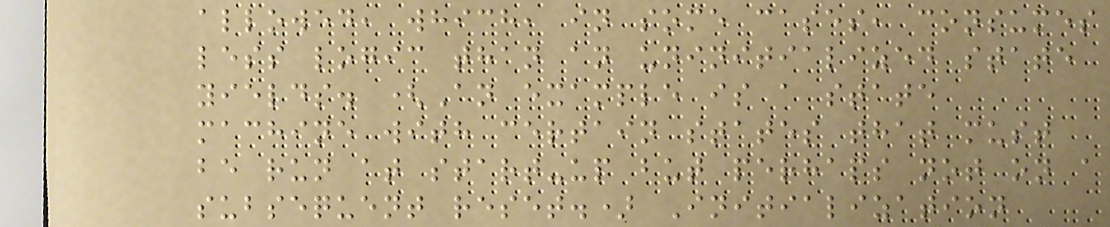allowed, which, in some cases, consumes
less logic than an uninitialized state
yields. (An example is a state
machine with certain states that must
be run at start-up but perhaps not on a
subsequent reset.) Initialization
